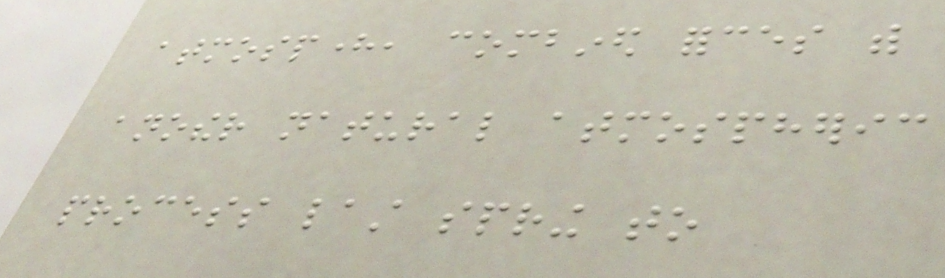atmosphere, combined forces with
another natural atmospheric
process last spring to
